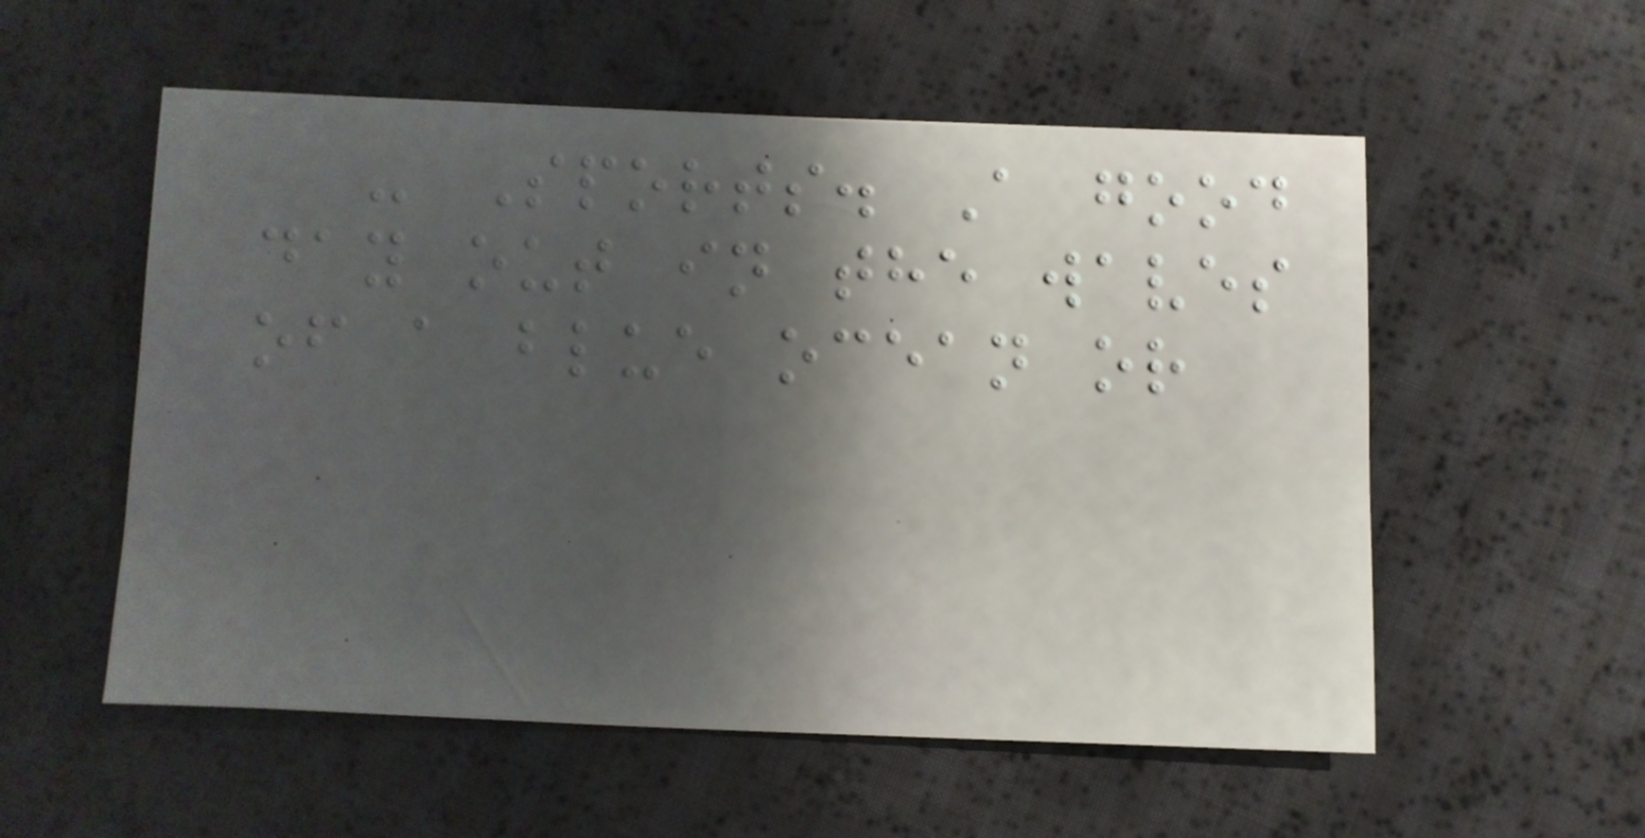- Sports. A good
day out in the waves
of a blue ocean or
